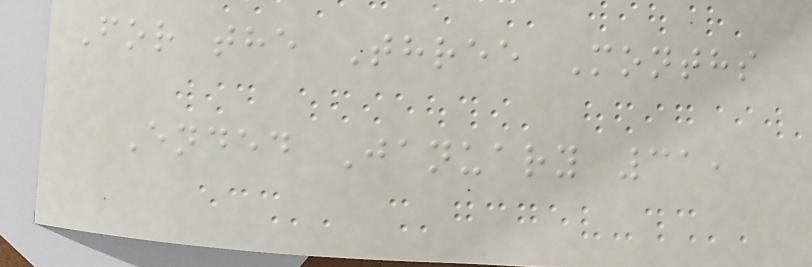For the Three Months
Ended January 31,
